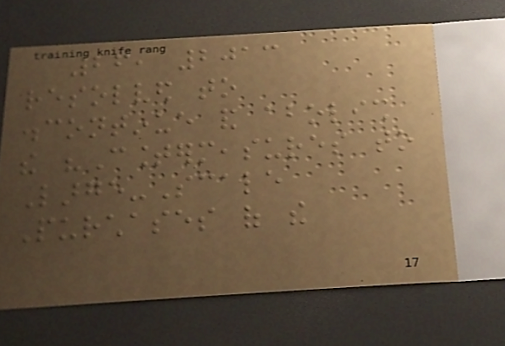26, 2013
resolved to
discontinue and abolish
the "Countermeasures to
Large-Scale
Purchases of the
